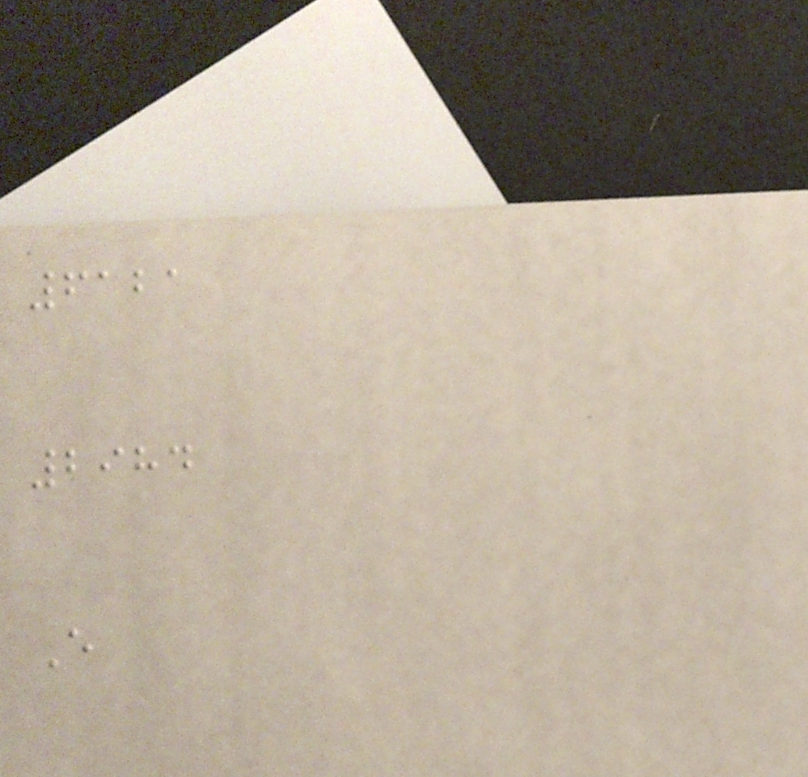6121
2984
E
